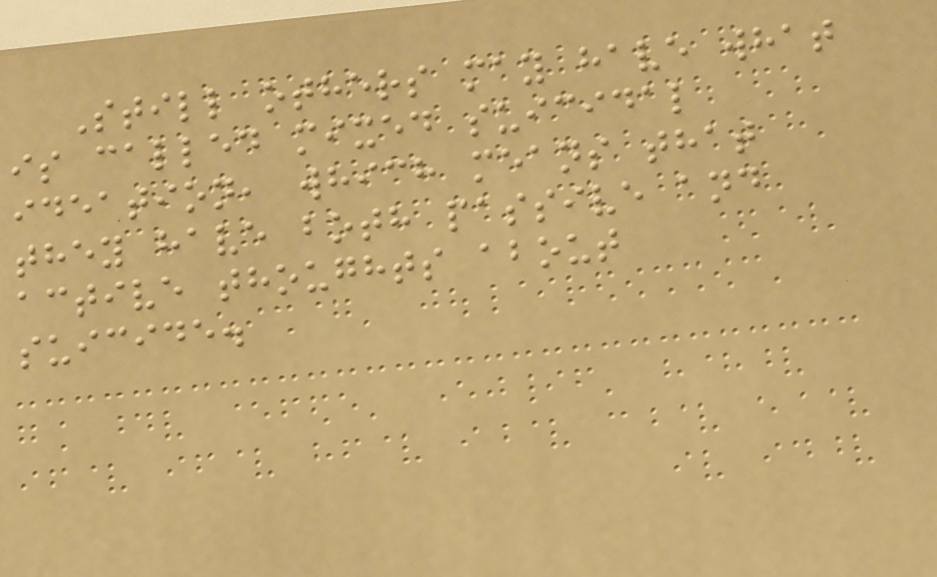Still others may have what
is called mixed suicidal
ideation, which means that
they have both passive and
active thoughts about
suicide.
